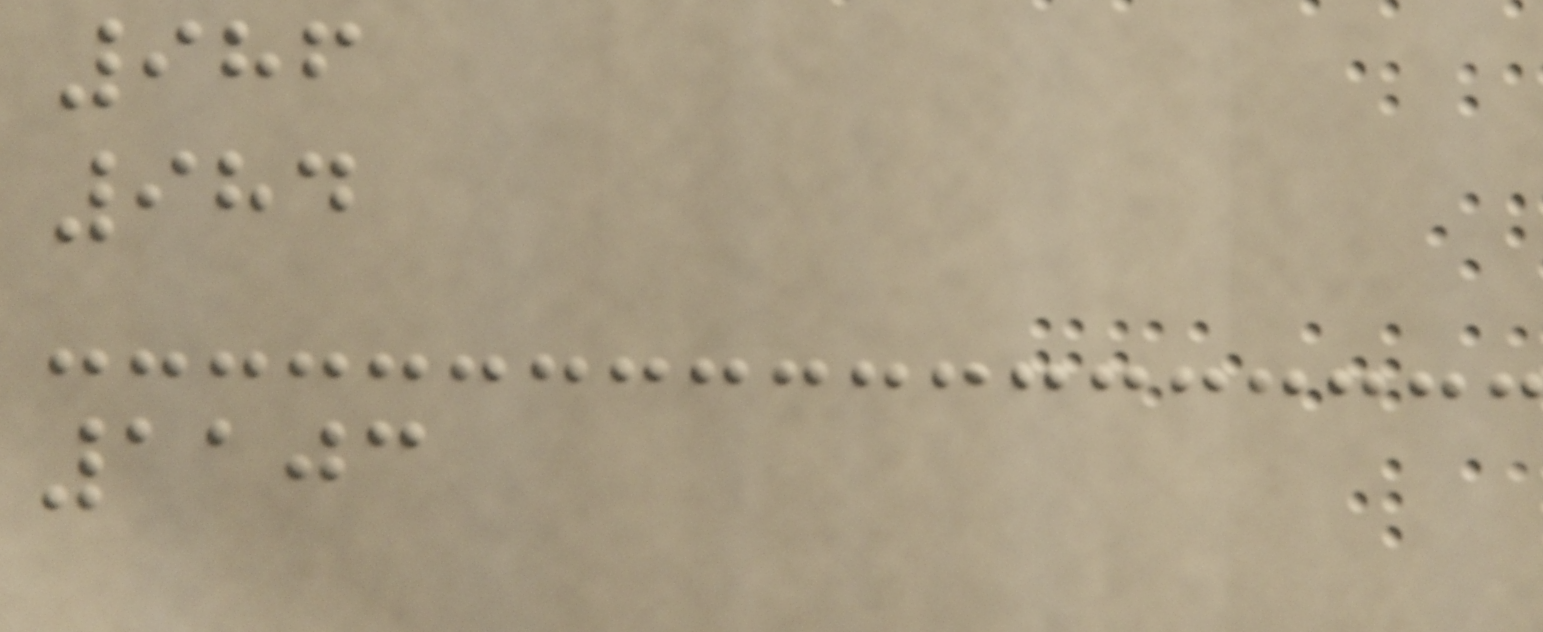986
984
1103
